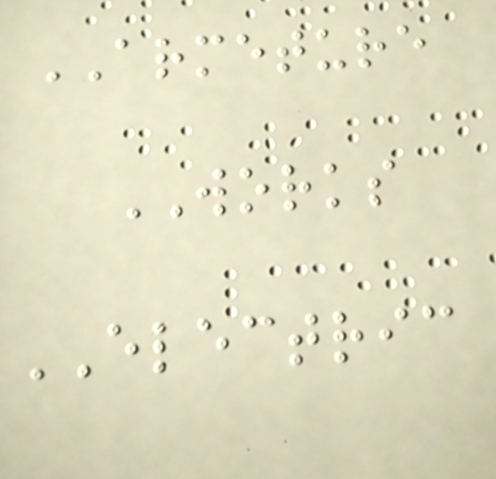ARMETURE
WORKS
ELECTRIC
